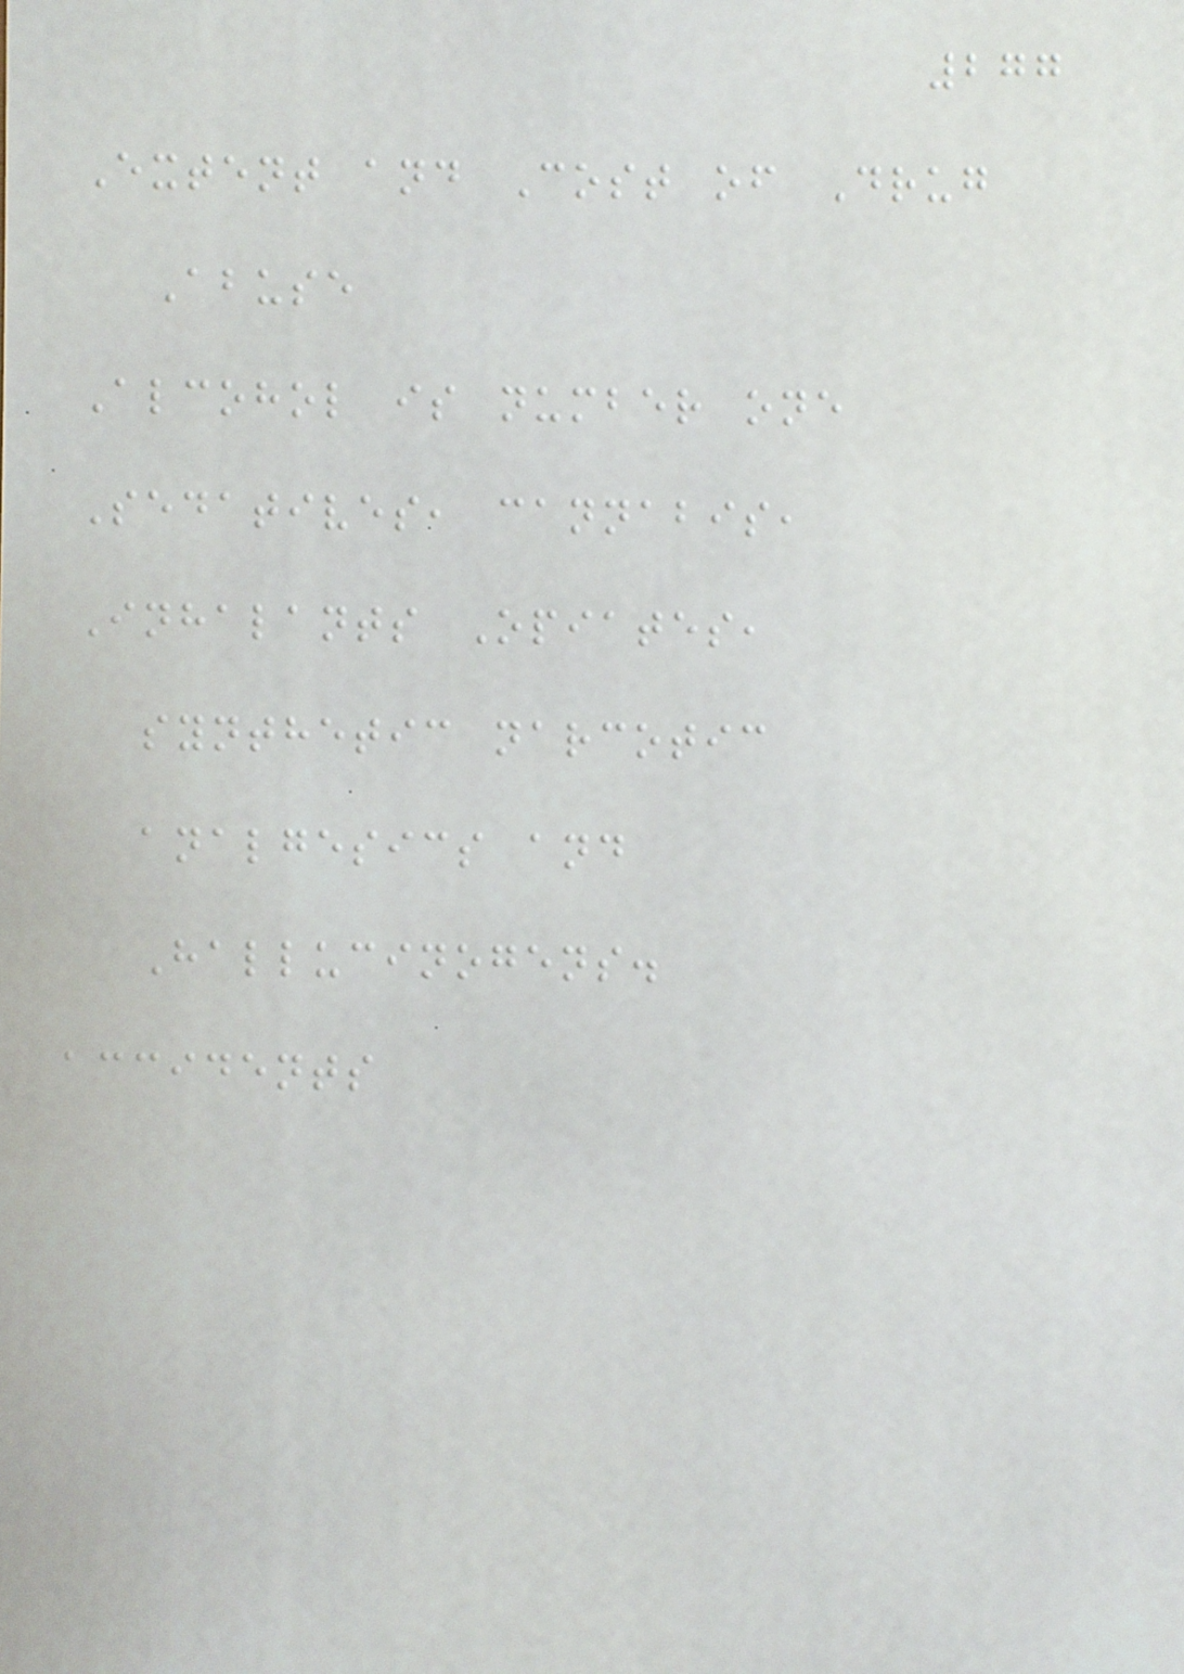277
Extent and Cost of Drug
Abuse
Alcohol is number one
Sedatives, cannabis,
Inhalants Opiates,
synthetic narcotic
analgesics and
Hallucinogens.
accidents
